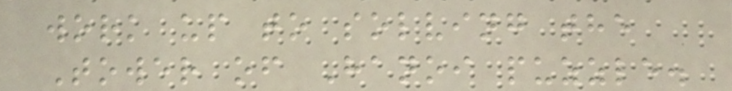work up to solving the
Tower of Hanoi puzzle.
